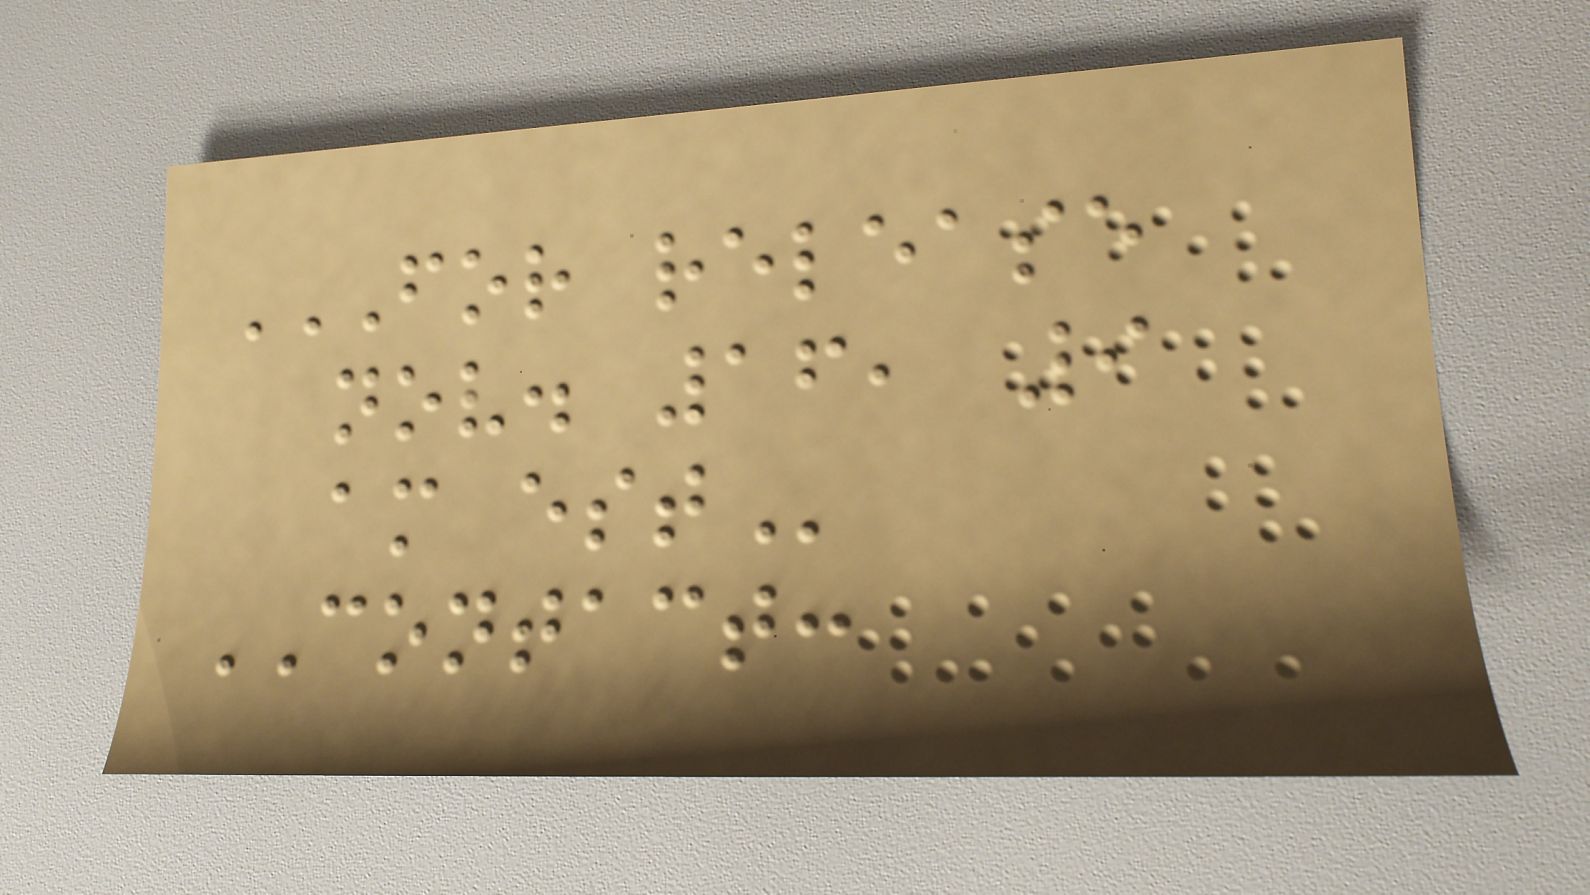FOR RELEASE
NOV. 16, 9
AM EST
CONTACT:
